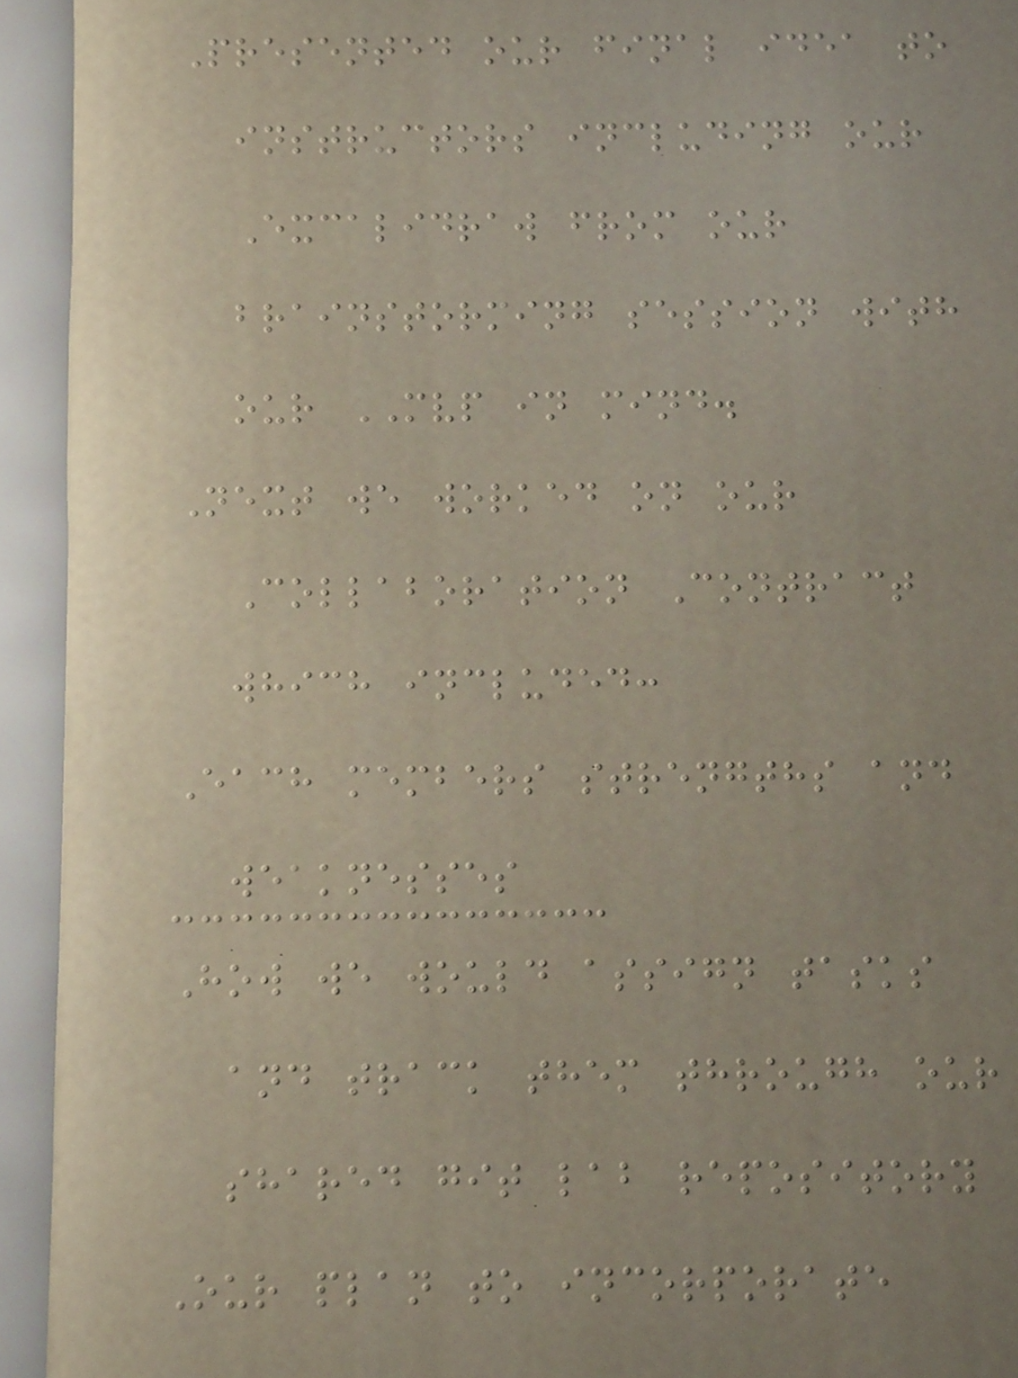Presented our final idea to
instructors including our
Excalidraw from our
brainstorming session with
our MVP in mind.
Next we worked on our
Collaboration Contract
which included:
Each members strengths and
weaknesses
How we would assign tasks
and track them through our
shared git lab repository
Our plan to incorporate
